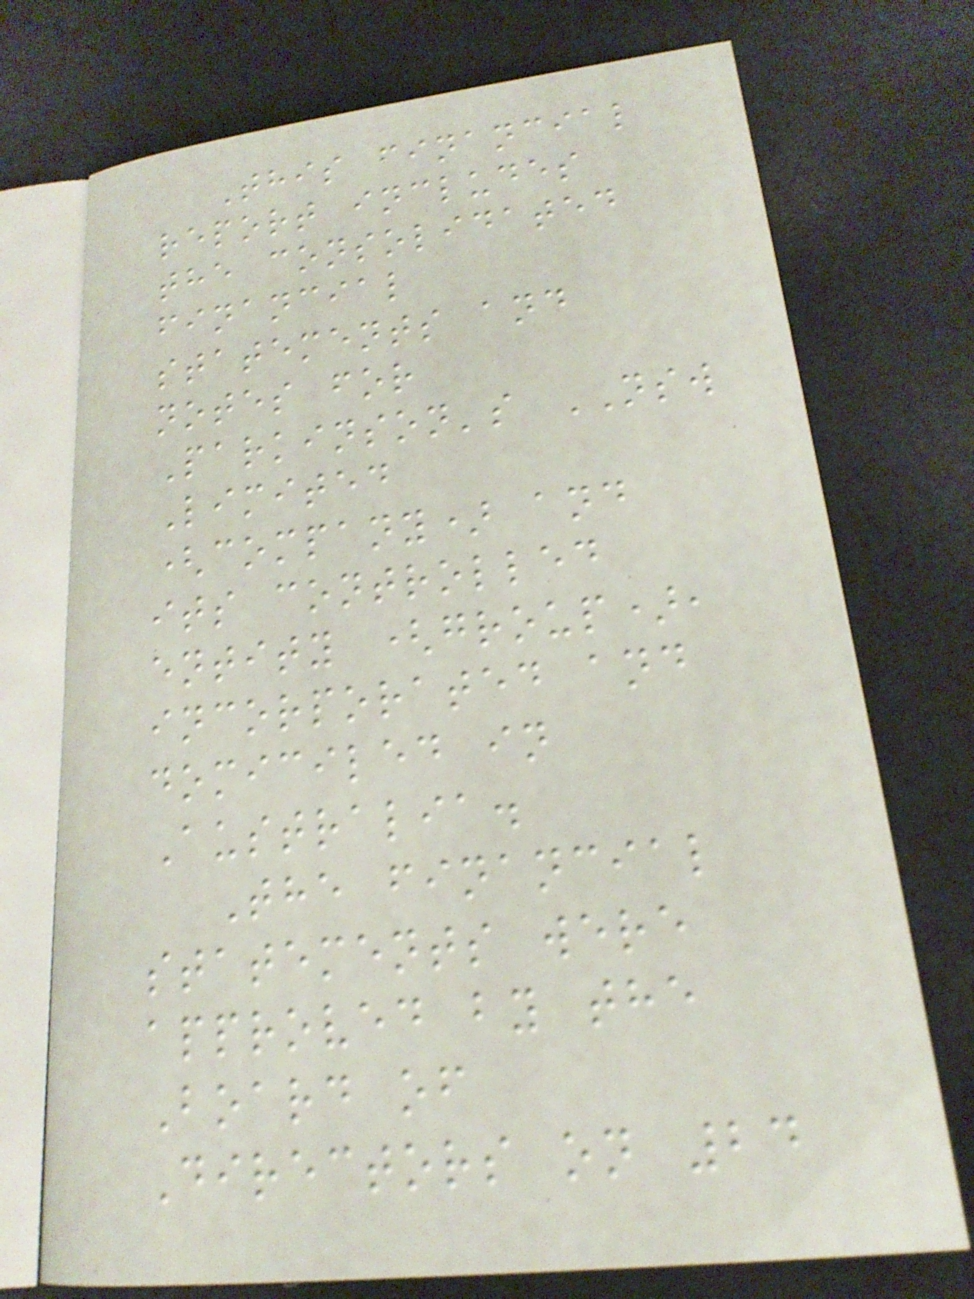This financial
report includes
the consolidated
financial
statements and
notes for
Parkinson's NSW
Limited
(company) and
its controlled
entity (group),
incorporated and
domiciled in
Australia.
The financial
statements were
approved by the
Board of
Directors on 24
